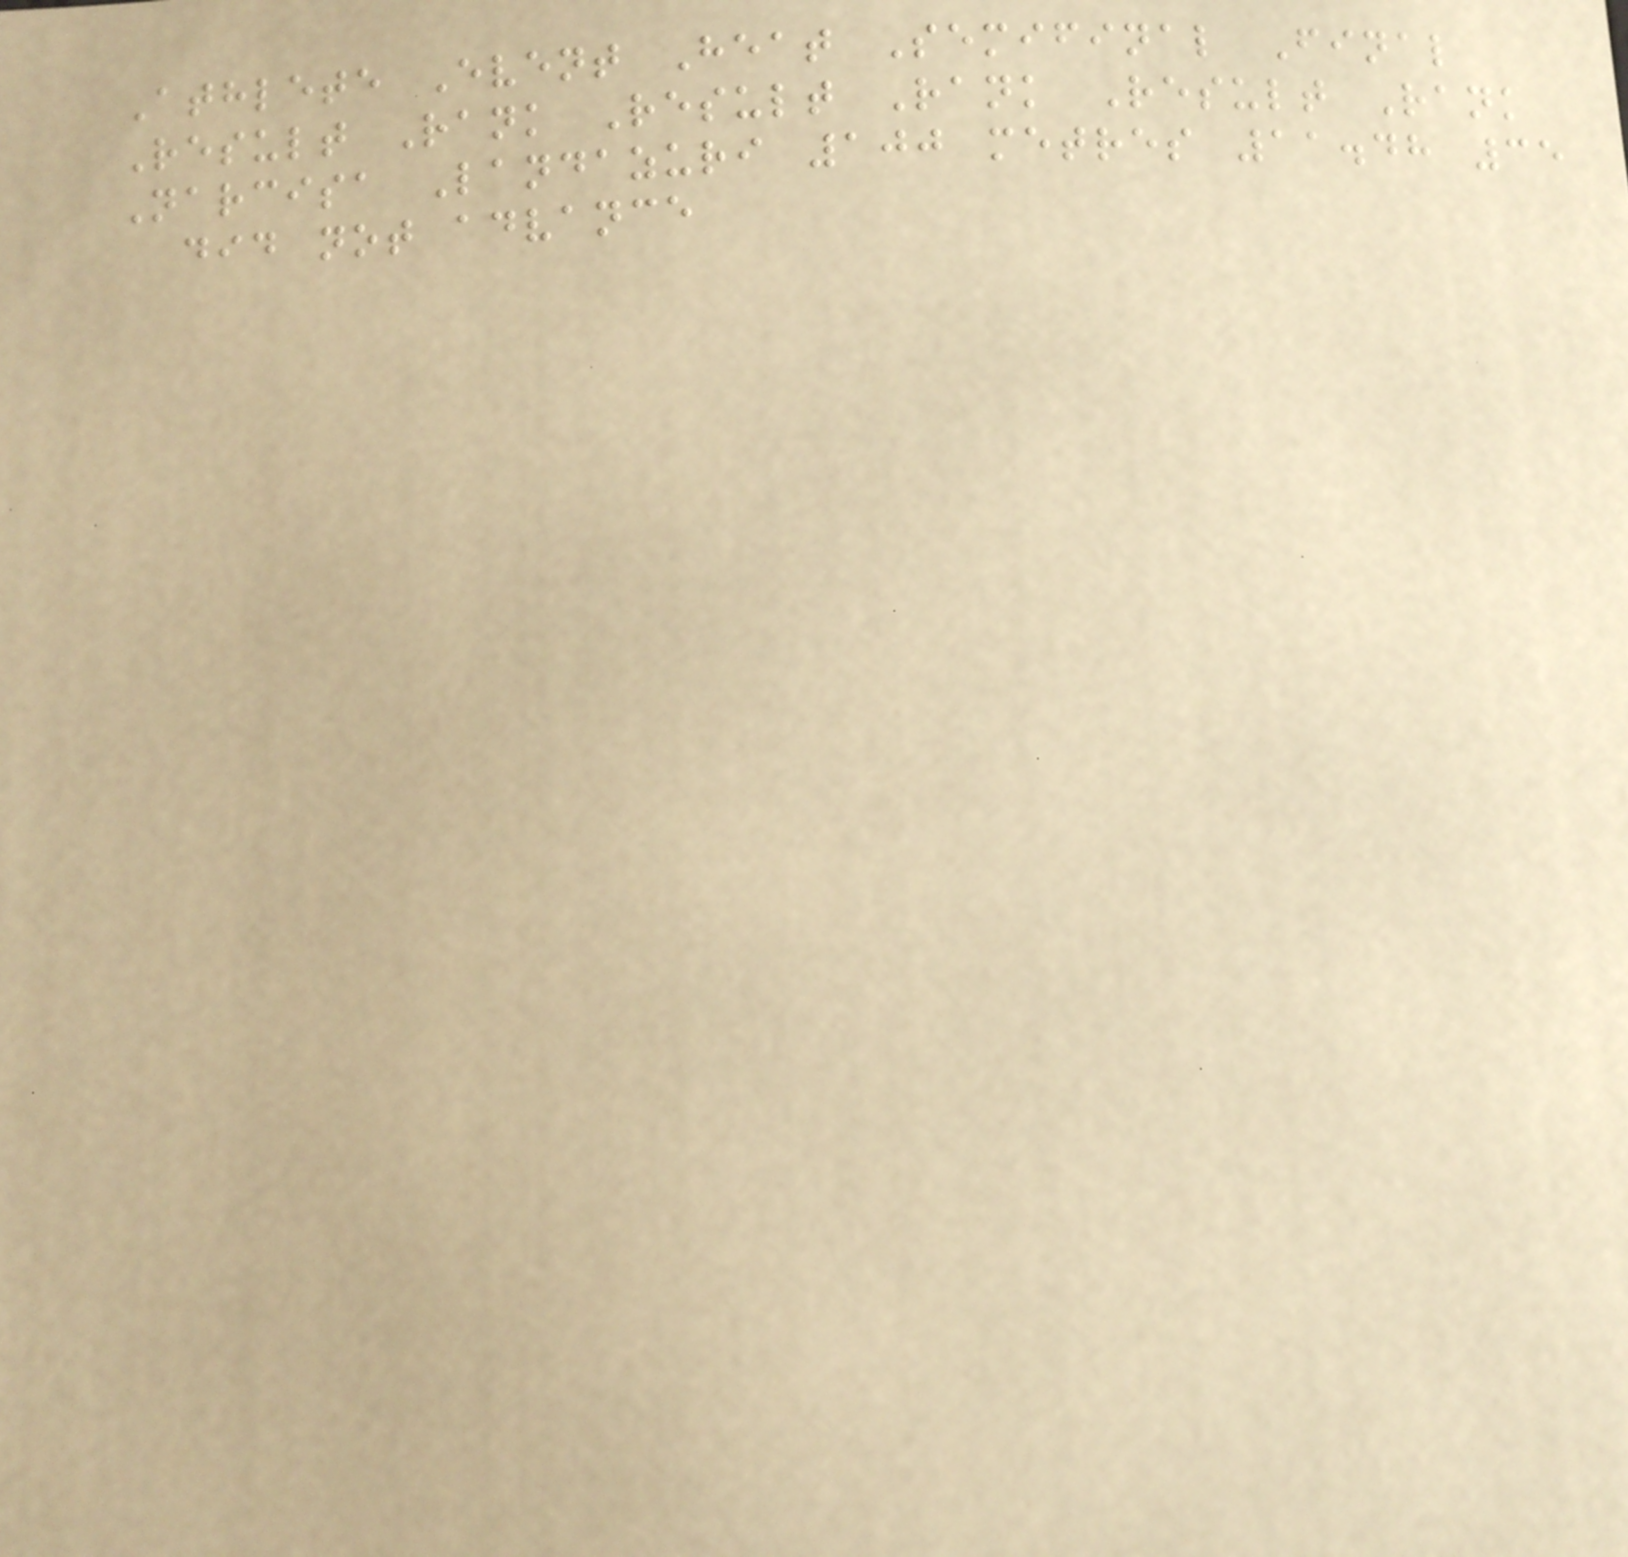Athlete Event Heat Semifinal Final
Result Rank Result Rank Result Rank
Narcisa Landazuri 100 metres 11.48 35
did not advance
